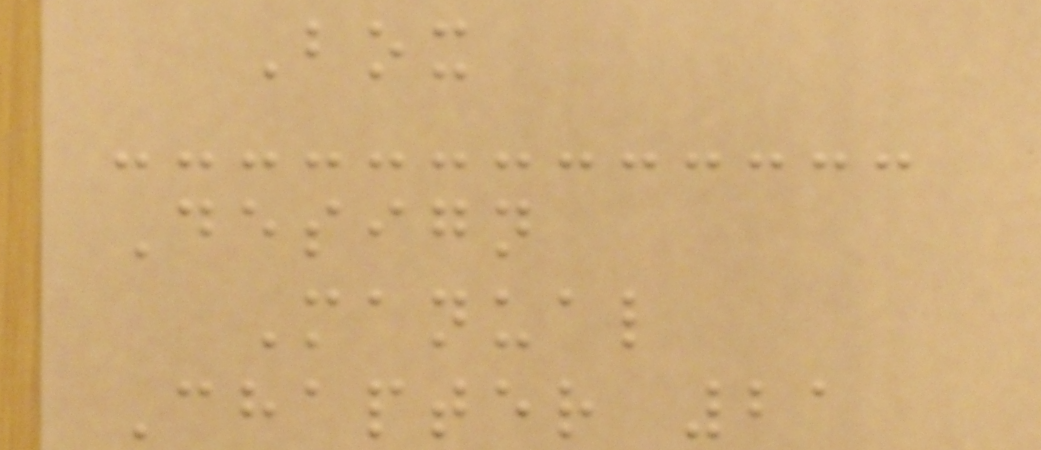Box
Design
Manual
Chapter 21
